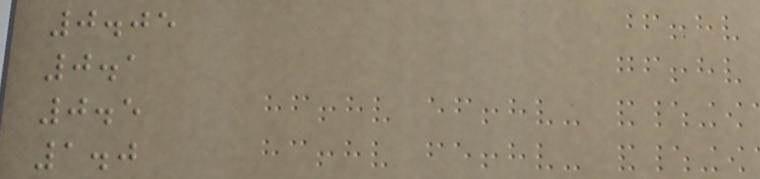0.05
0.1
0.5
1.0
